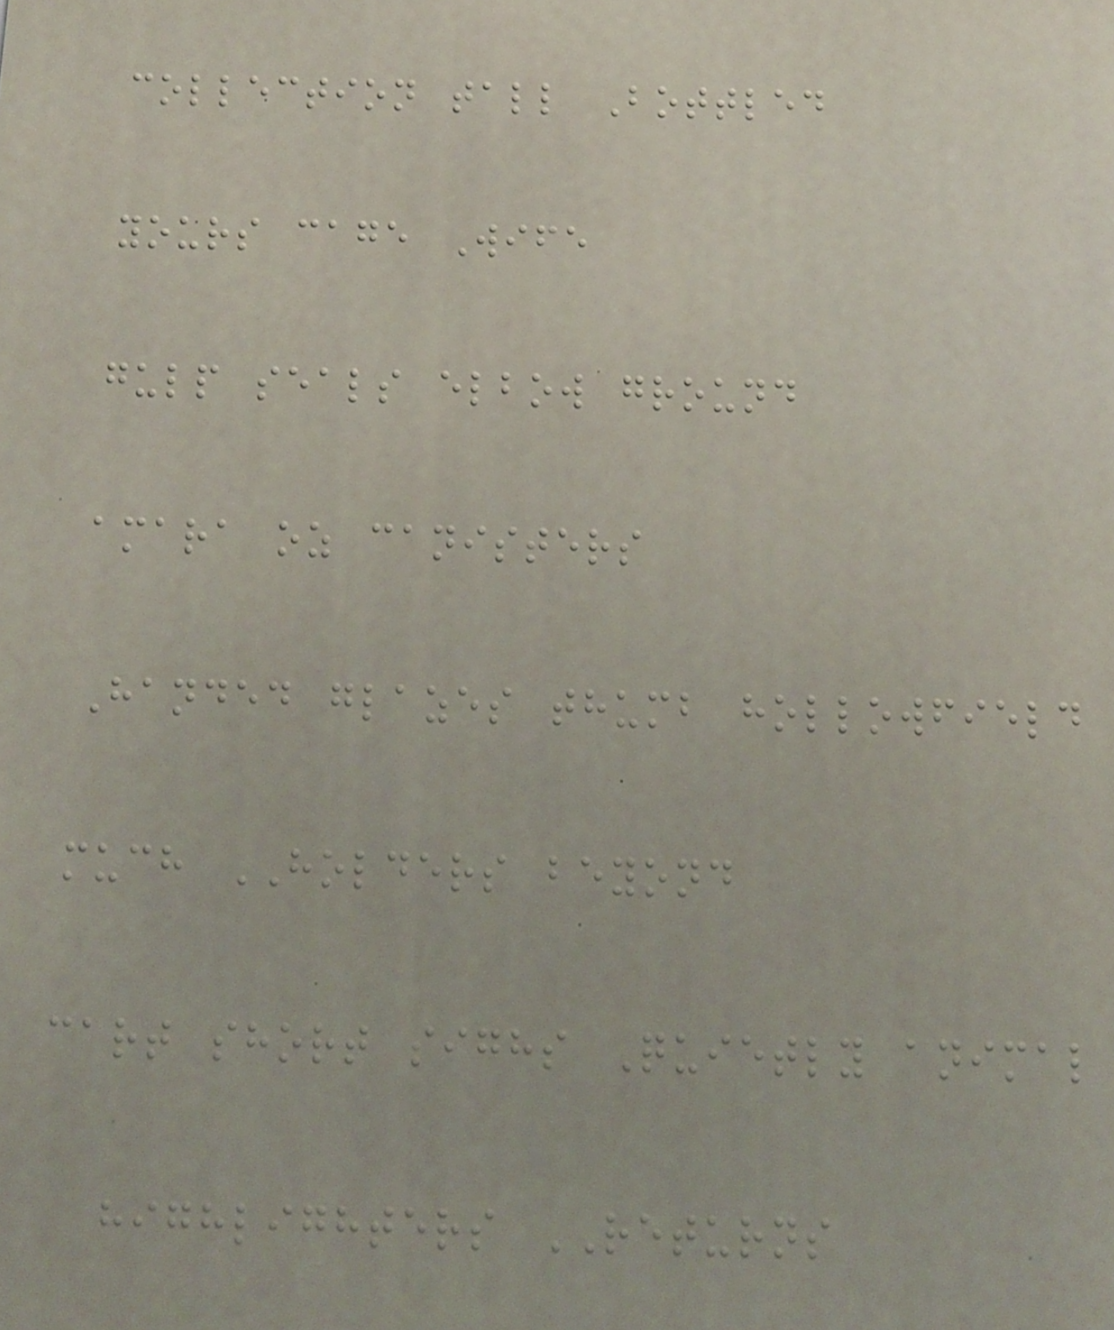collection tall Bottled
yours cage Wife
gulp seals elbow ground
amara oz canisters
Handed glazes thumb hollowfield
much HOLDERS beyond
cart short sighs Quietly animal
highlighters RETURNS
